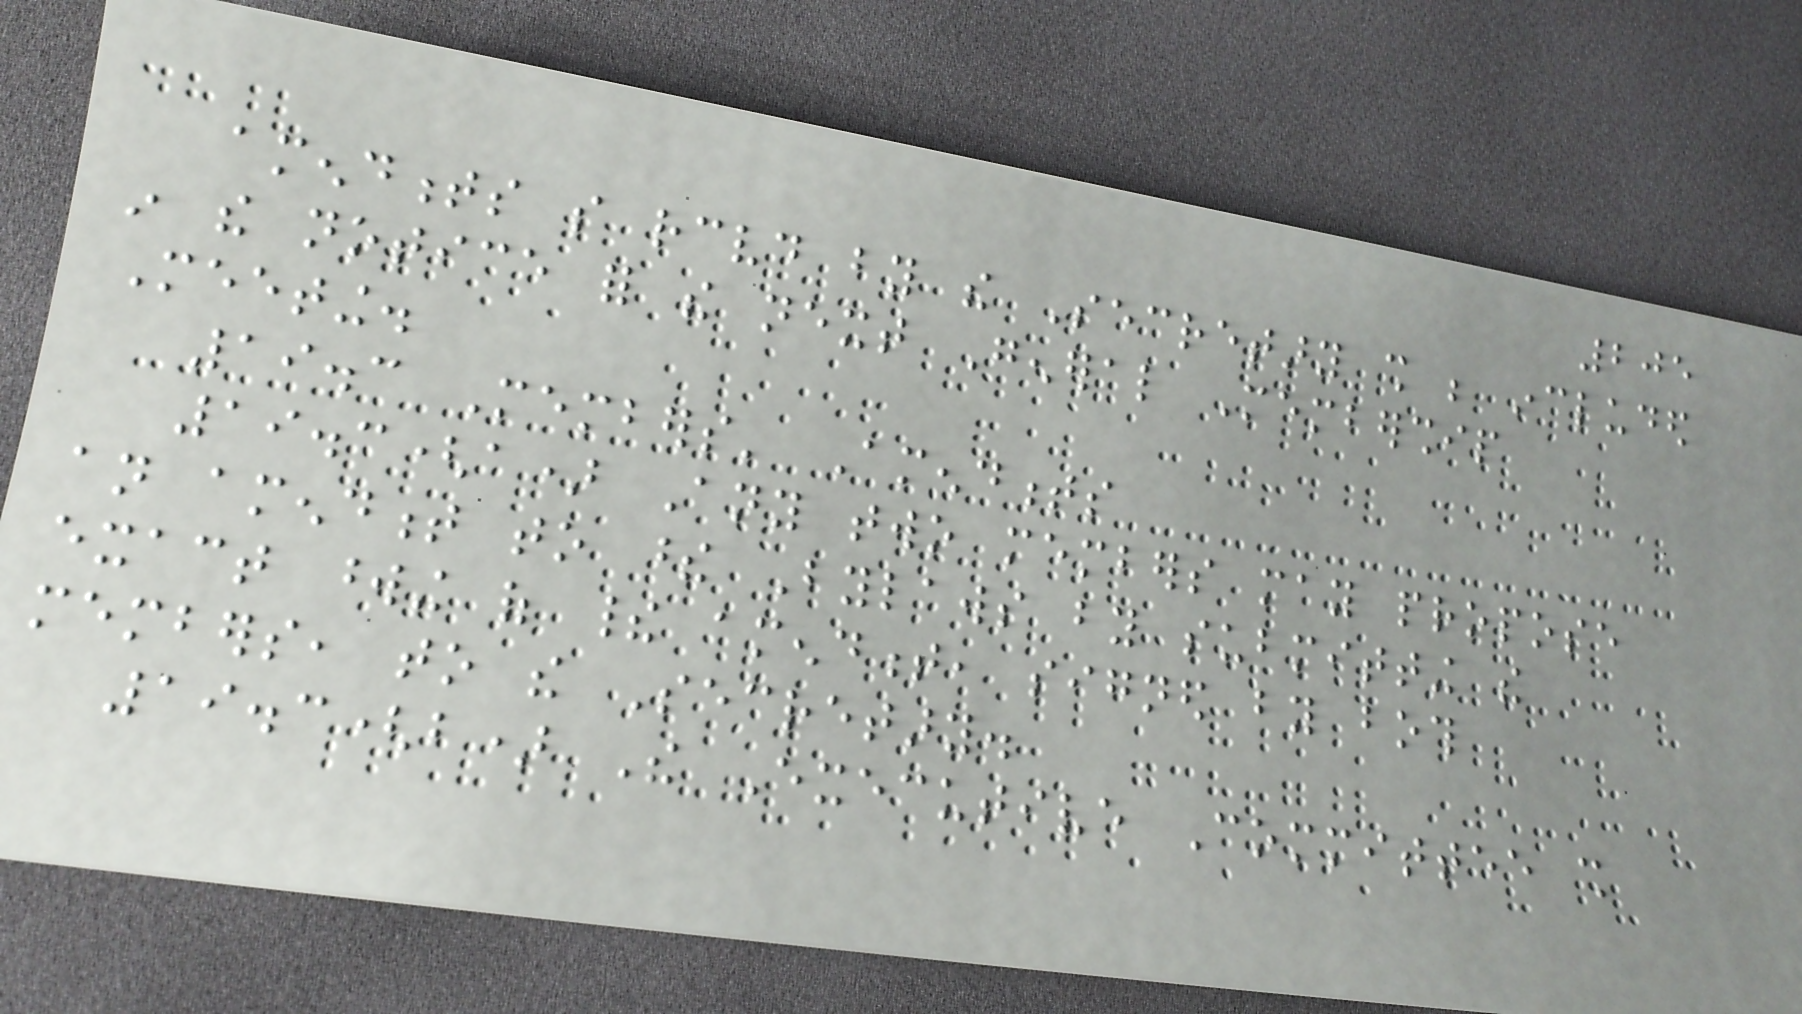205
amendments so received by the Secretary shall be included
in the notice for the next General Membership
Meeting.
19.3 Members' Amendments
19.3(a) Any two members may propose
an amendment to these Bylaws by submitting the
exact wording of their amendment, signed by both
members, to the Secretary.
19.3(b) The Executive Committee shall
